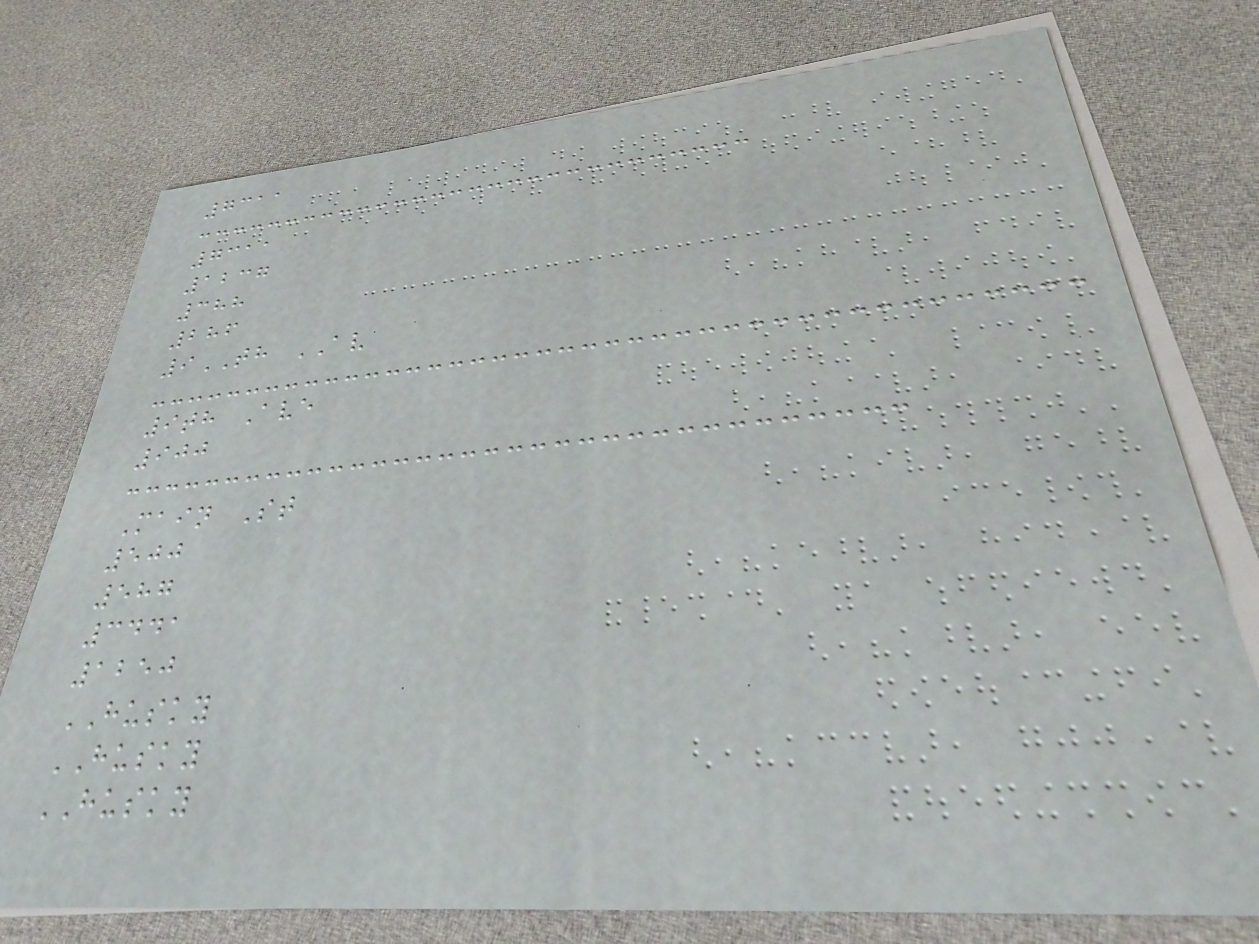7311
7311
1237
388
286
9TH AV
9th Ave
900
Main St
500
587
3441
1250
HUSKY
HUSKY
HUSKY
